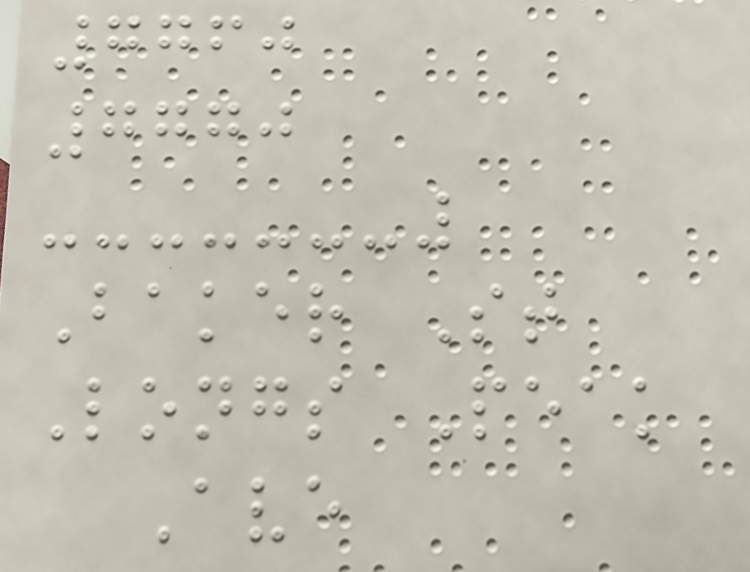7760
7770
Baker St
Longs Peak
Ave
